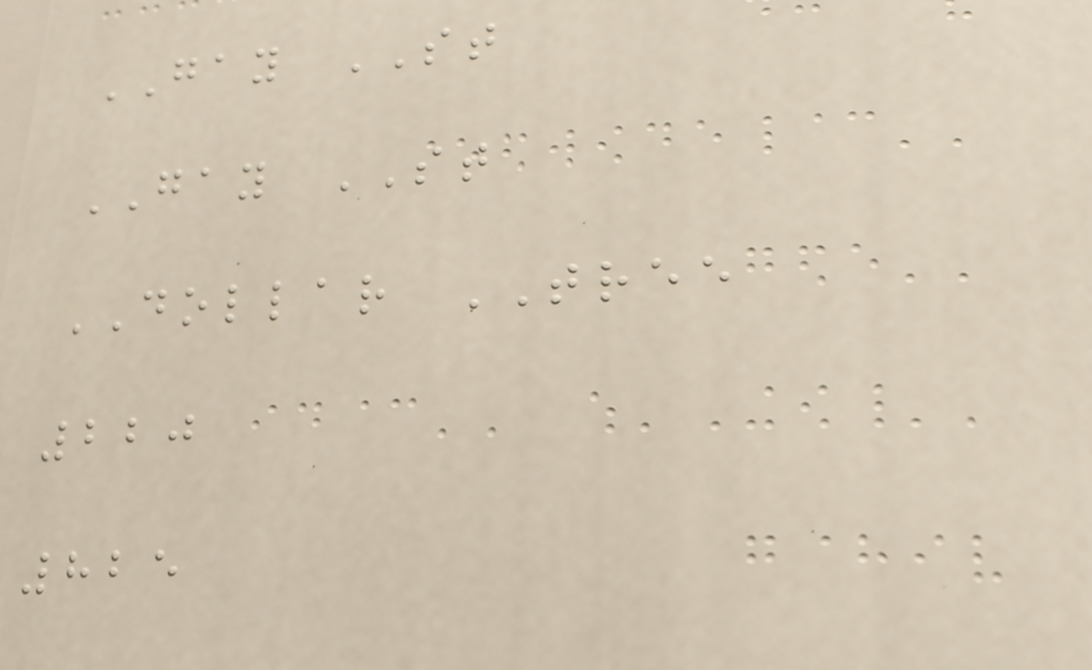GAY ST
GAY ST
DOLLAR TREE
220
825
